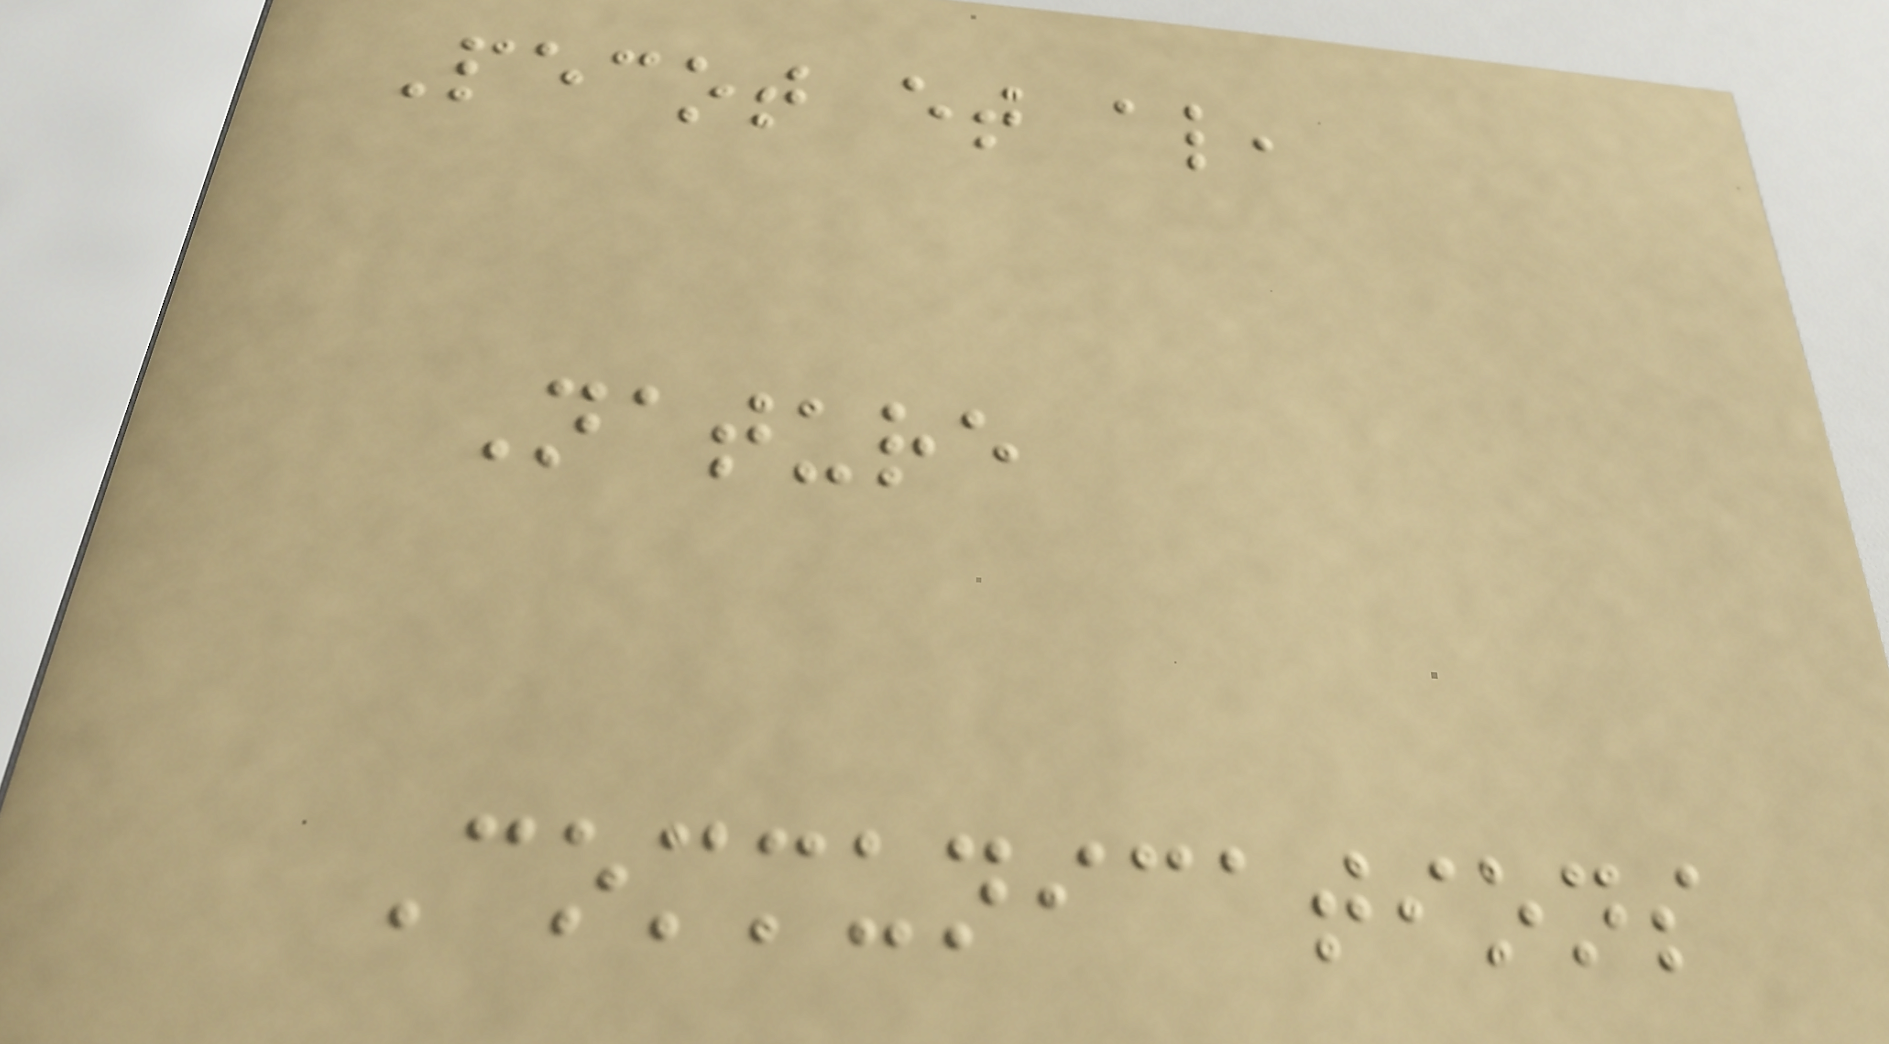Pecot et al,
Nature
Communications
